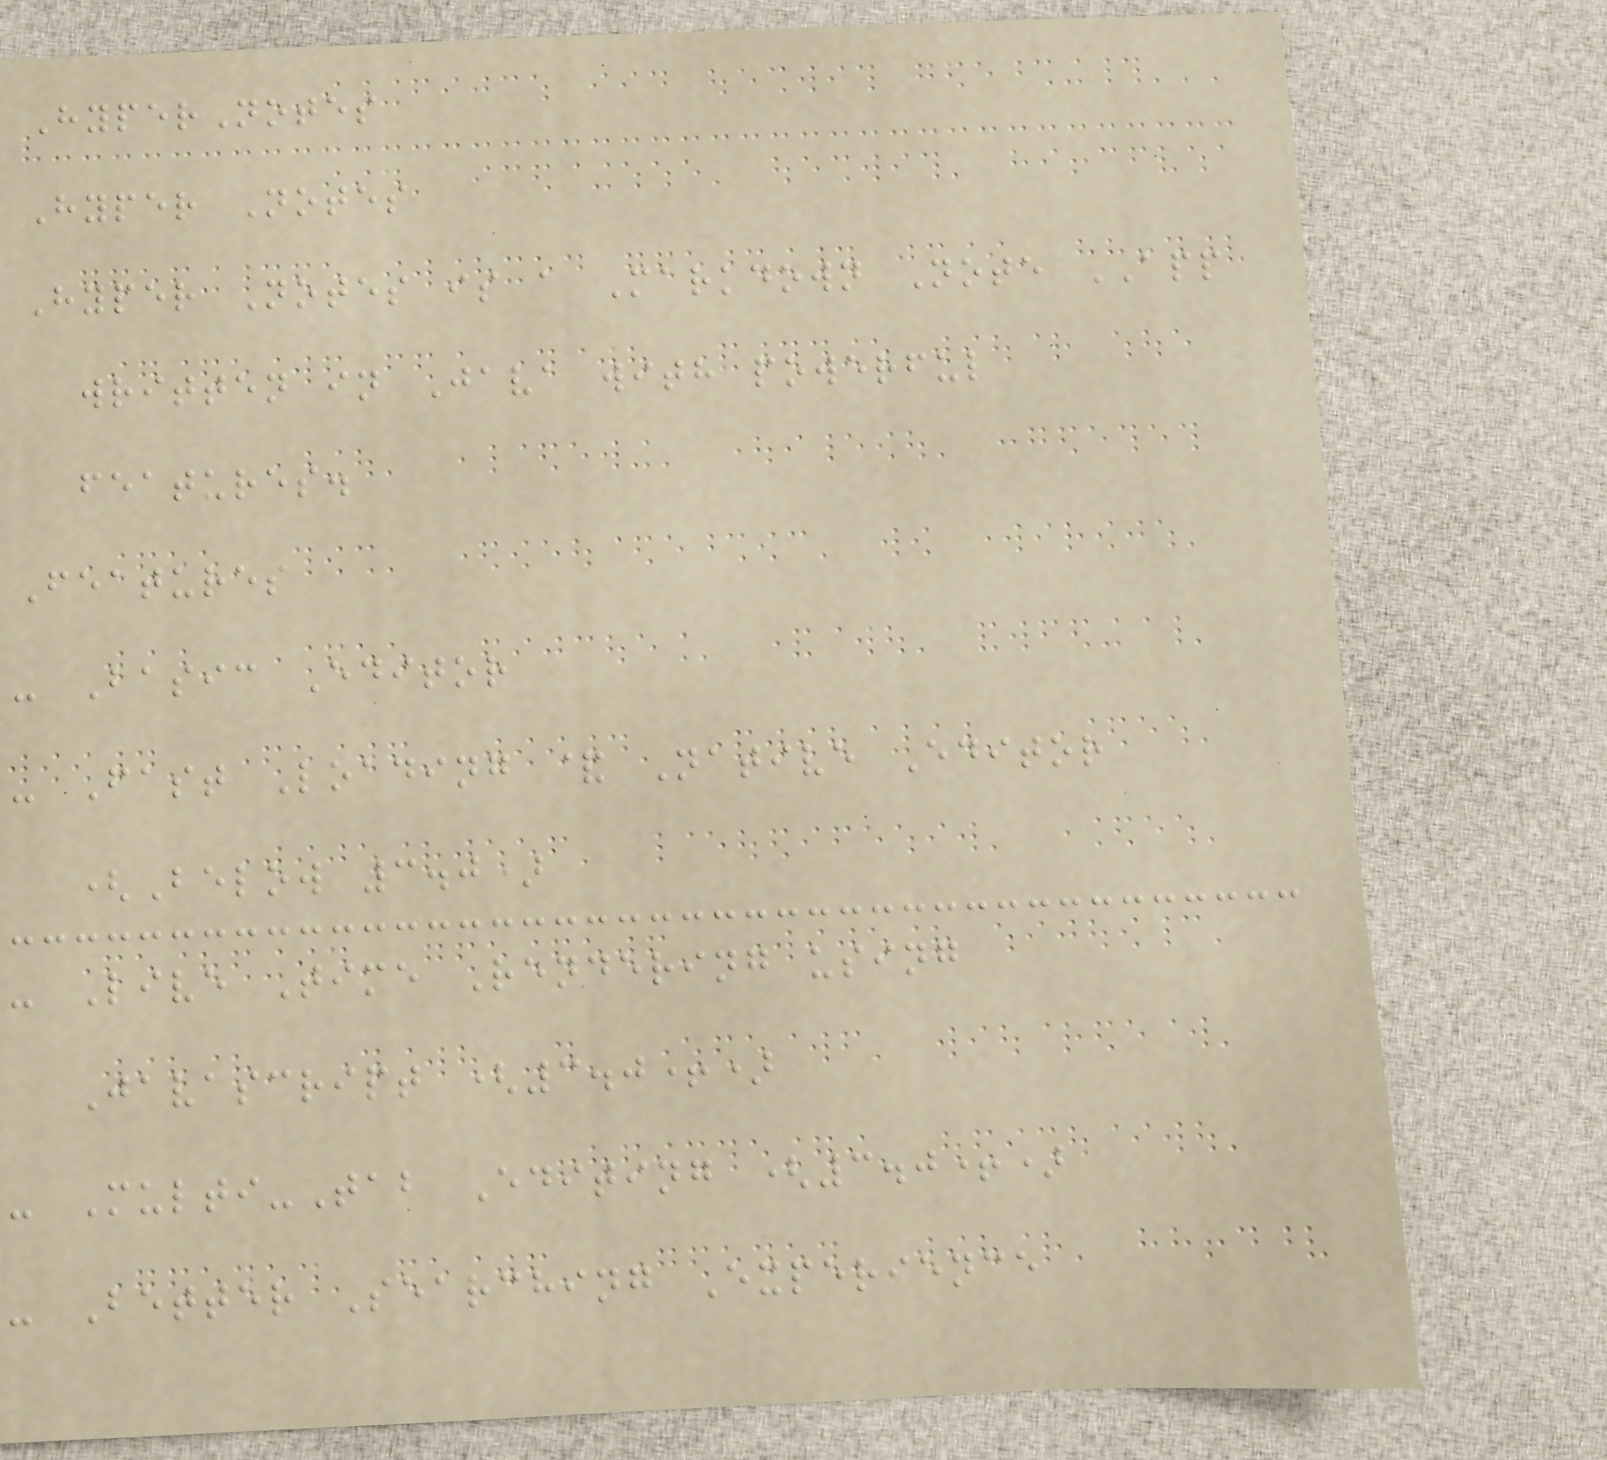HyperNotes
Hyper Notes
Hyper Notes is a Markdown Note APP
written in Java with powerful
features.
Features
- Basic Editor
- Fast Loading & Native Editor
(Below 3.0)
- Live Time Rendering using
Javascript (3.0+)
- Multi-Tab Editing (3.0+)
- Better Searching Experience
